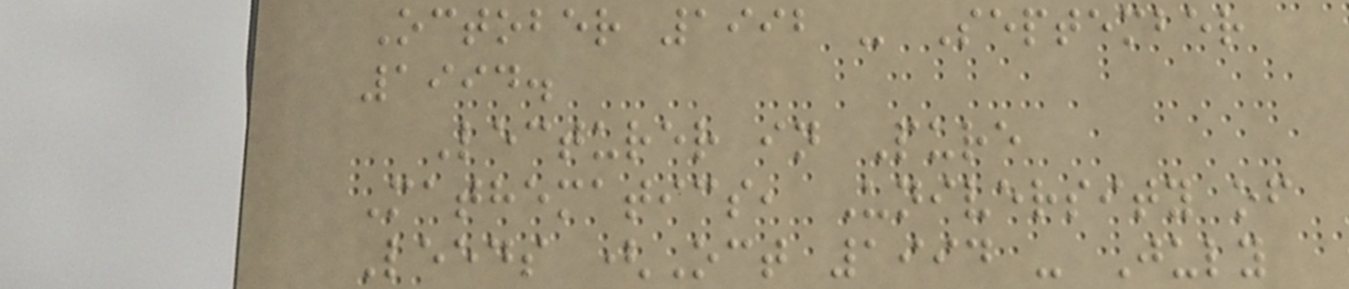October 1992 - September
1994.
Lecturer in Pure
Mathematics, University of
Leeds (Oct 1994 - July
